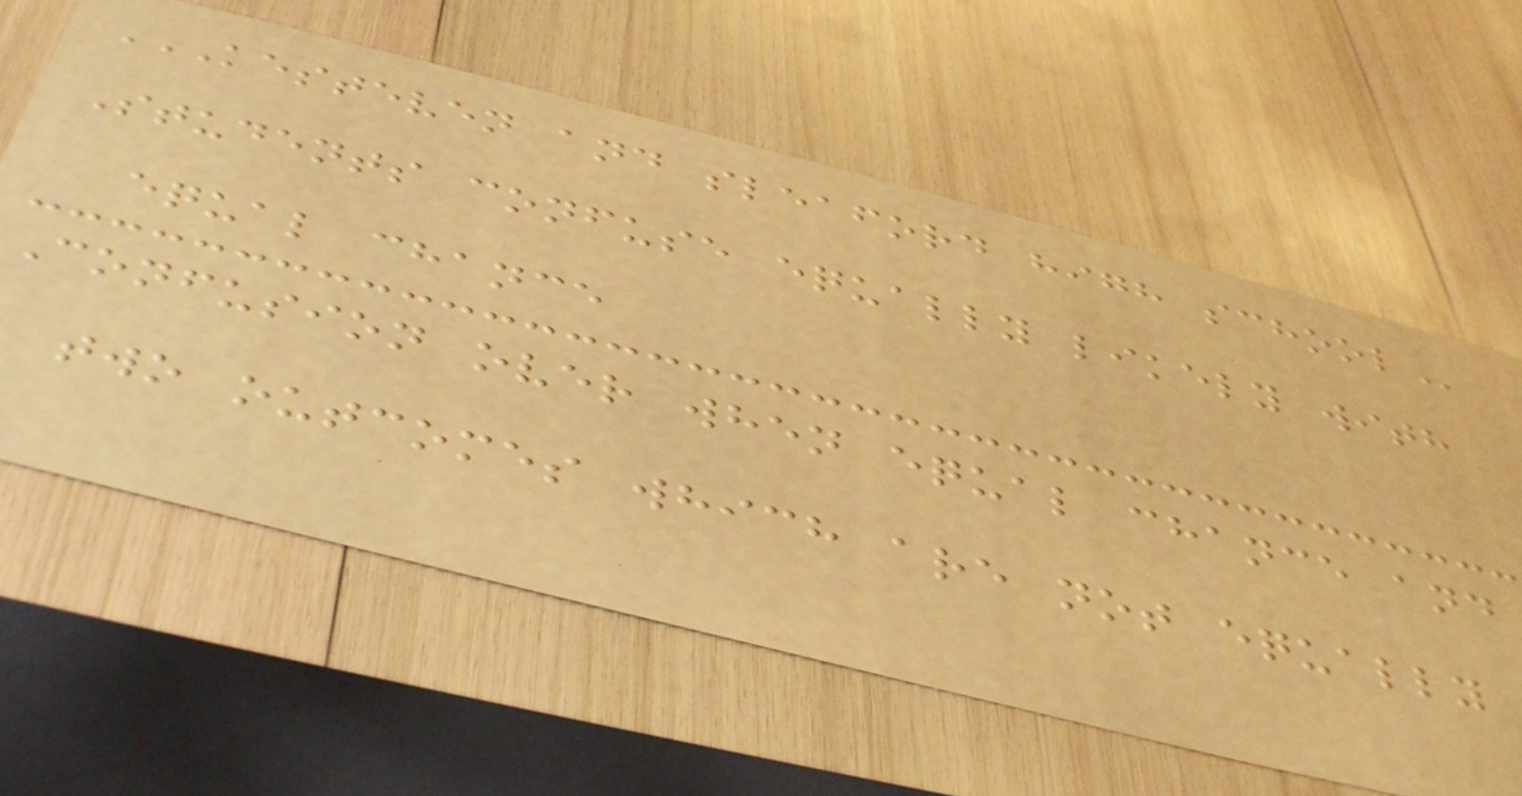KESTEVEN AND SLEAFORD HIGH SCHOOL
Students confuse equally likely with
equal chance
Confusion over when equal chance and
two outcomes which are not equally
